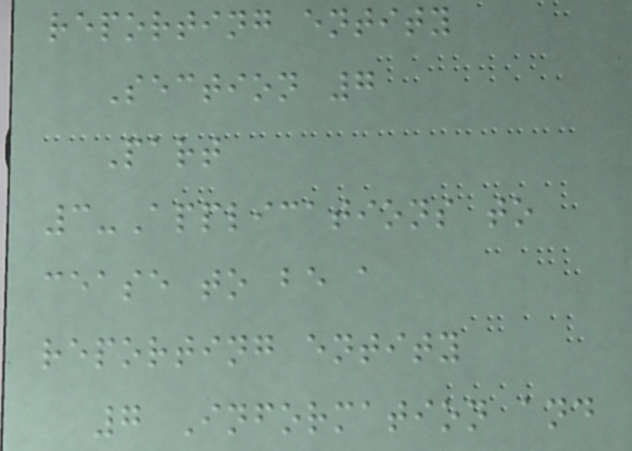reporting entity
Section 7
Part
3-Applications to
cease to be a
reporting entity
7 Information and
